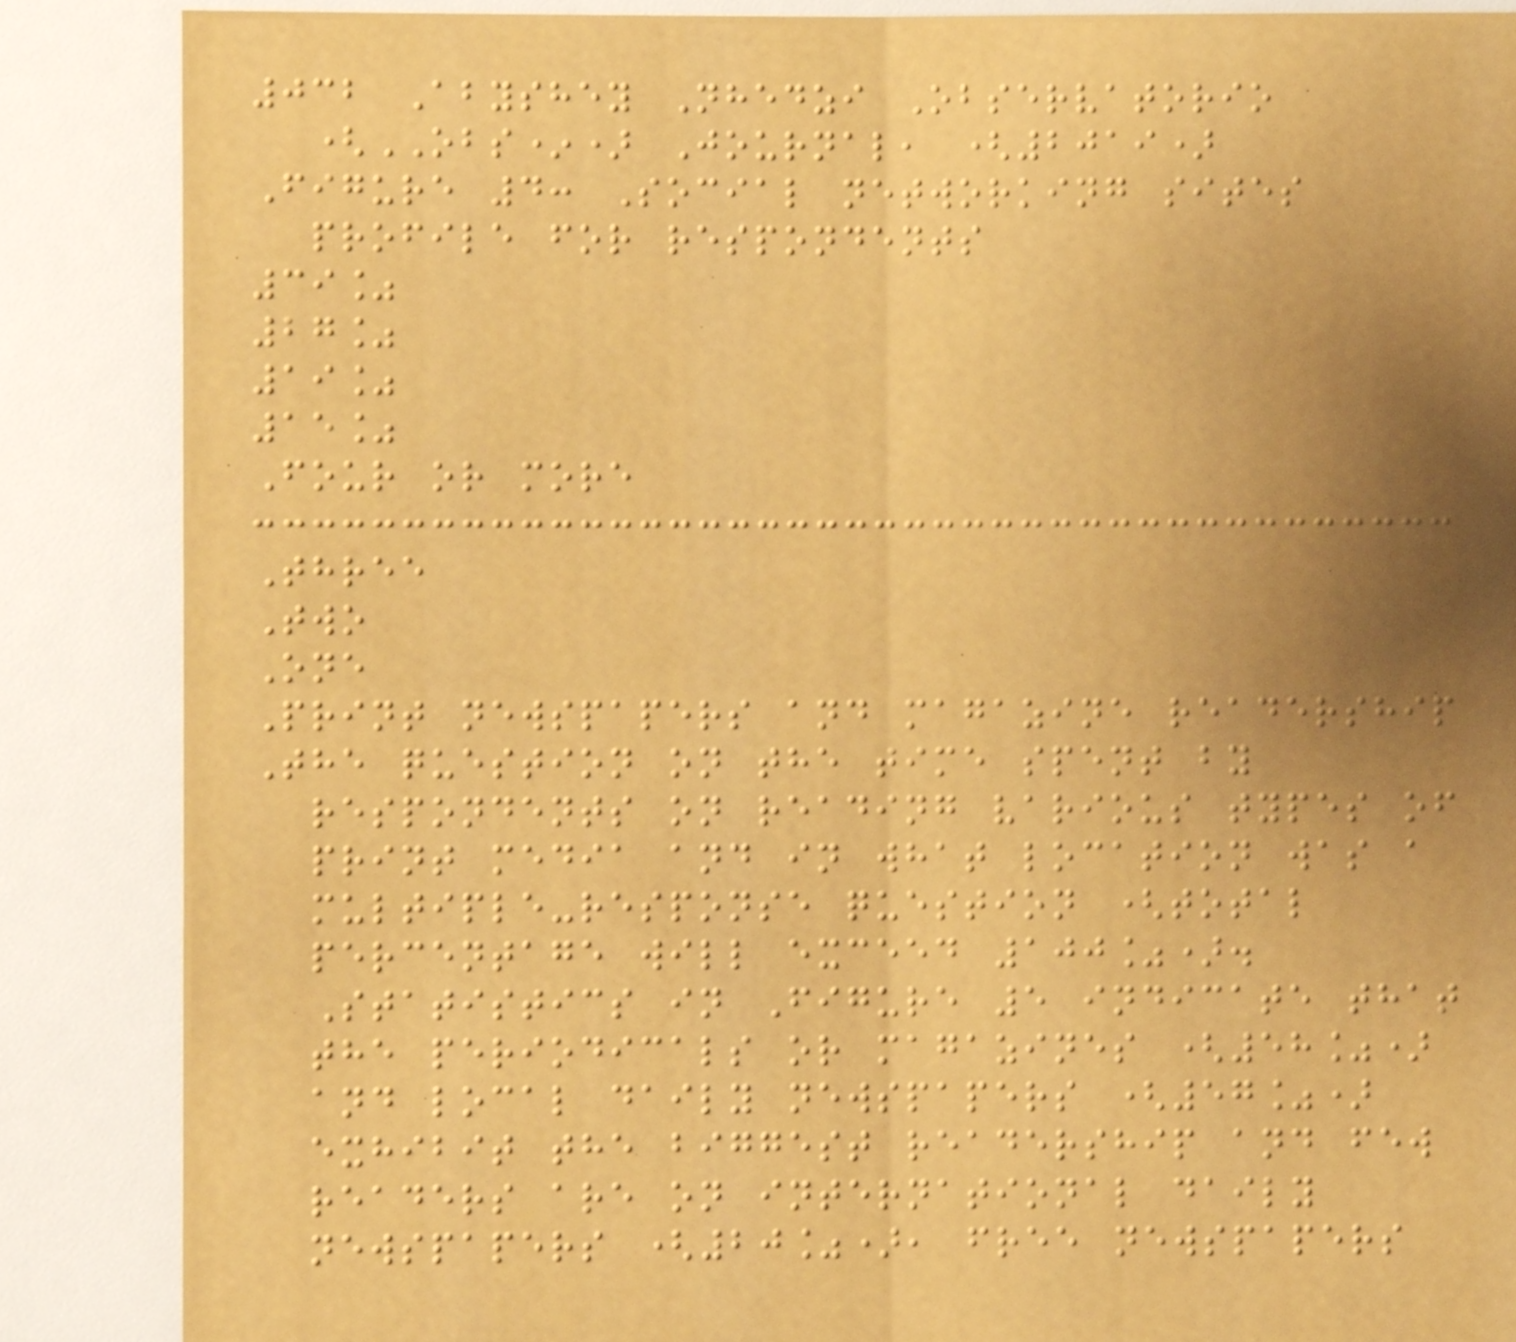032 Abyshey Nhedzi Observatorio
(OBS*) Journal, (2019)
Figure 4: Social networking sites
profile for respondents
39%
27%
19%
15%
Four or more
Three
Two
One
Print newspapers and magazine readership
The question on the time spent by
respondents on reading various types of
print media and in what location was a
multiple-response question (total
percentage will exceed 100%).
Statistics in Figure 5 indicate that
the periodicals or magazines (58%)
and local daily newspapers (57%)
exhibit the biggest readership and few
readers are on international daily
newspapers (20%), free newspapers
